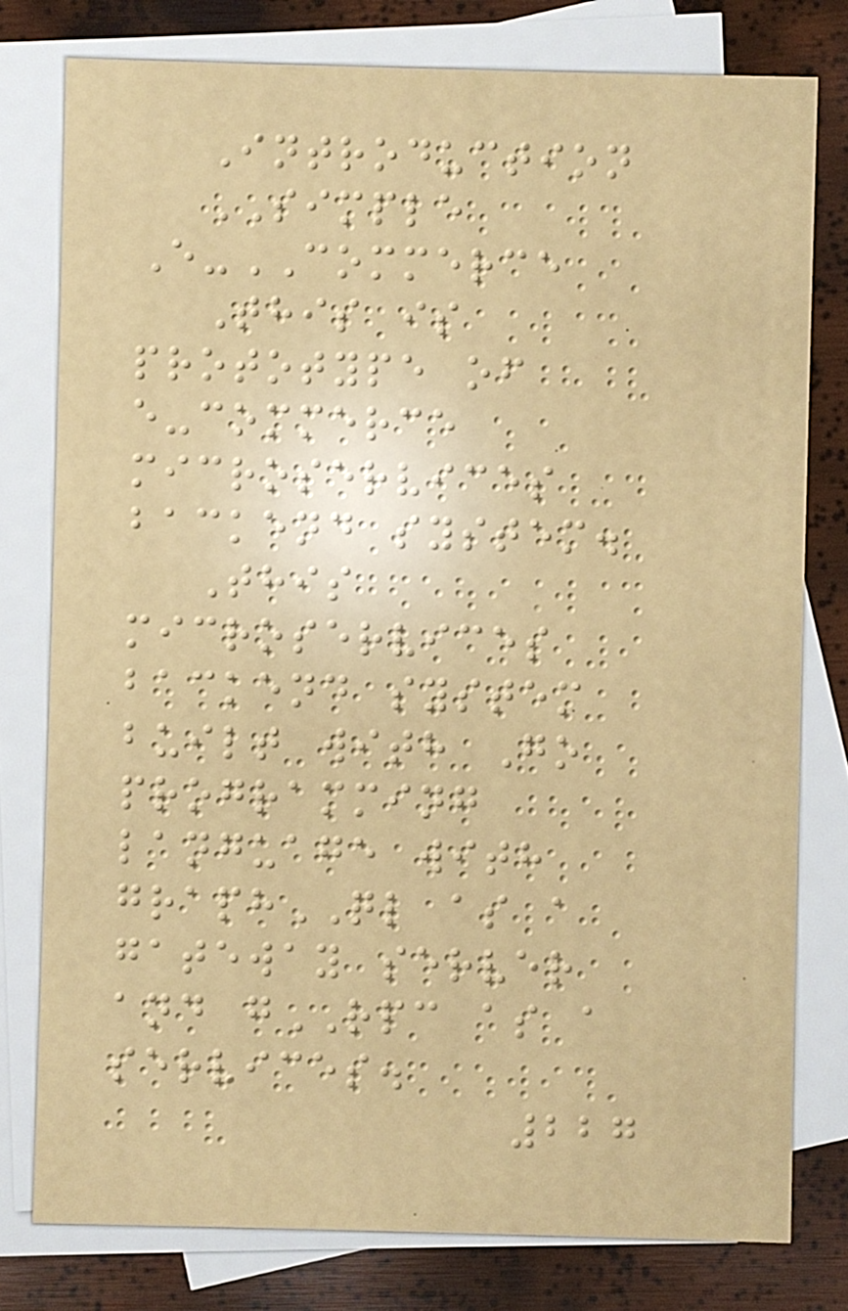Introduction
SIMPLE
E-COMMERCE
This is
prototype of
e-commerce
microservices
backend system.
This
microservices
backend system
built with Go
programming
language with
graphQL as a
gateway server
and gRPC as a
services.
227
